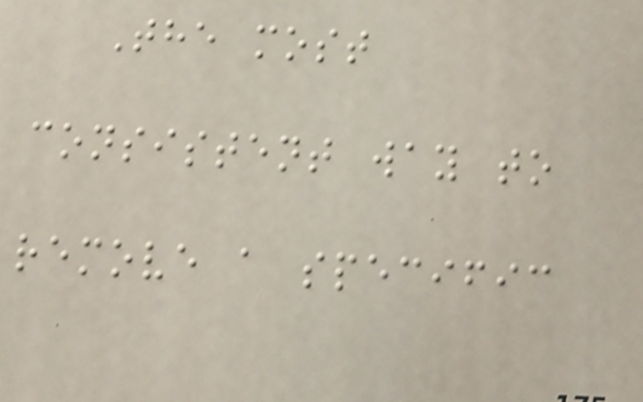The most
consistent way to
remove a specific
